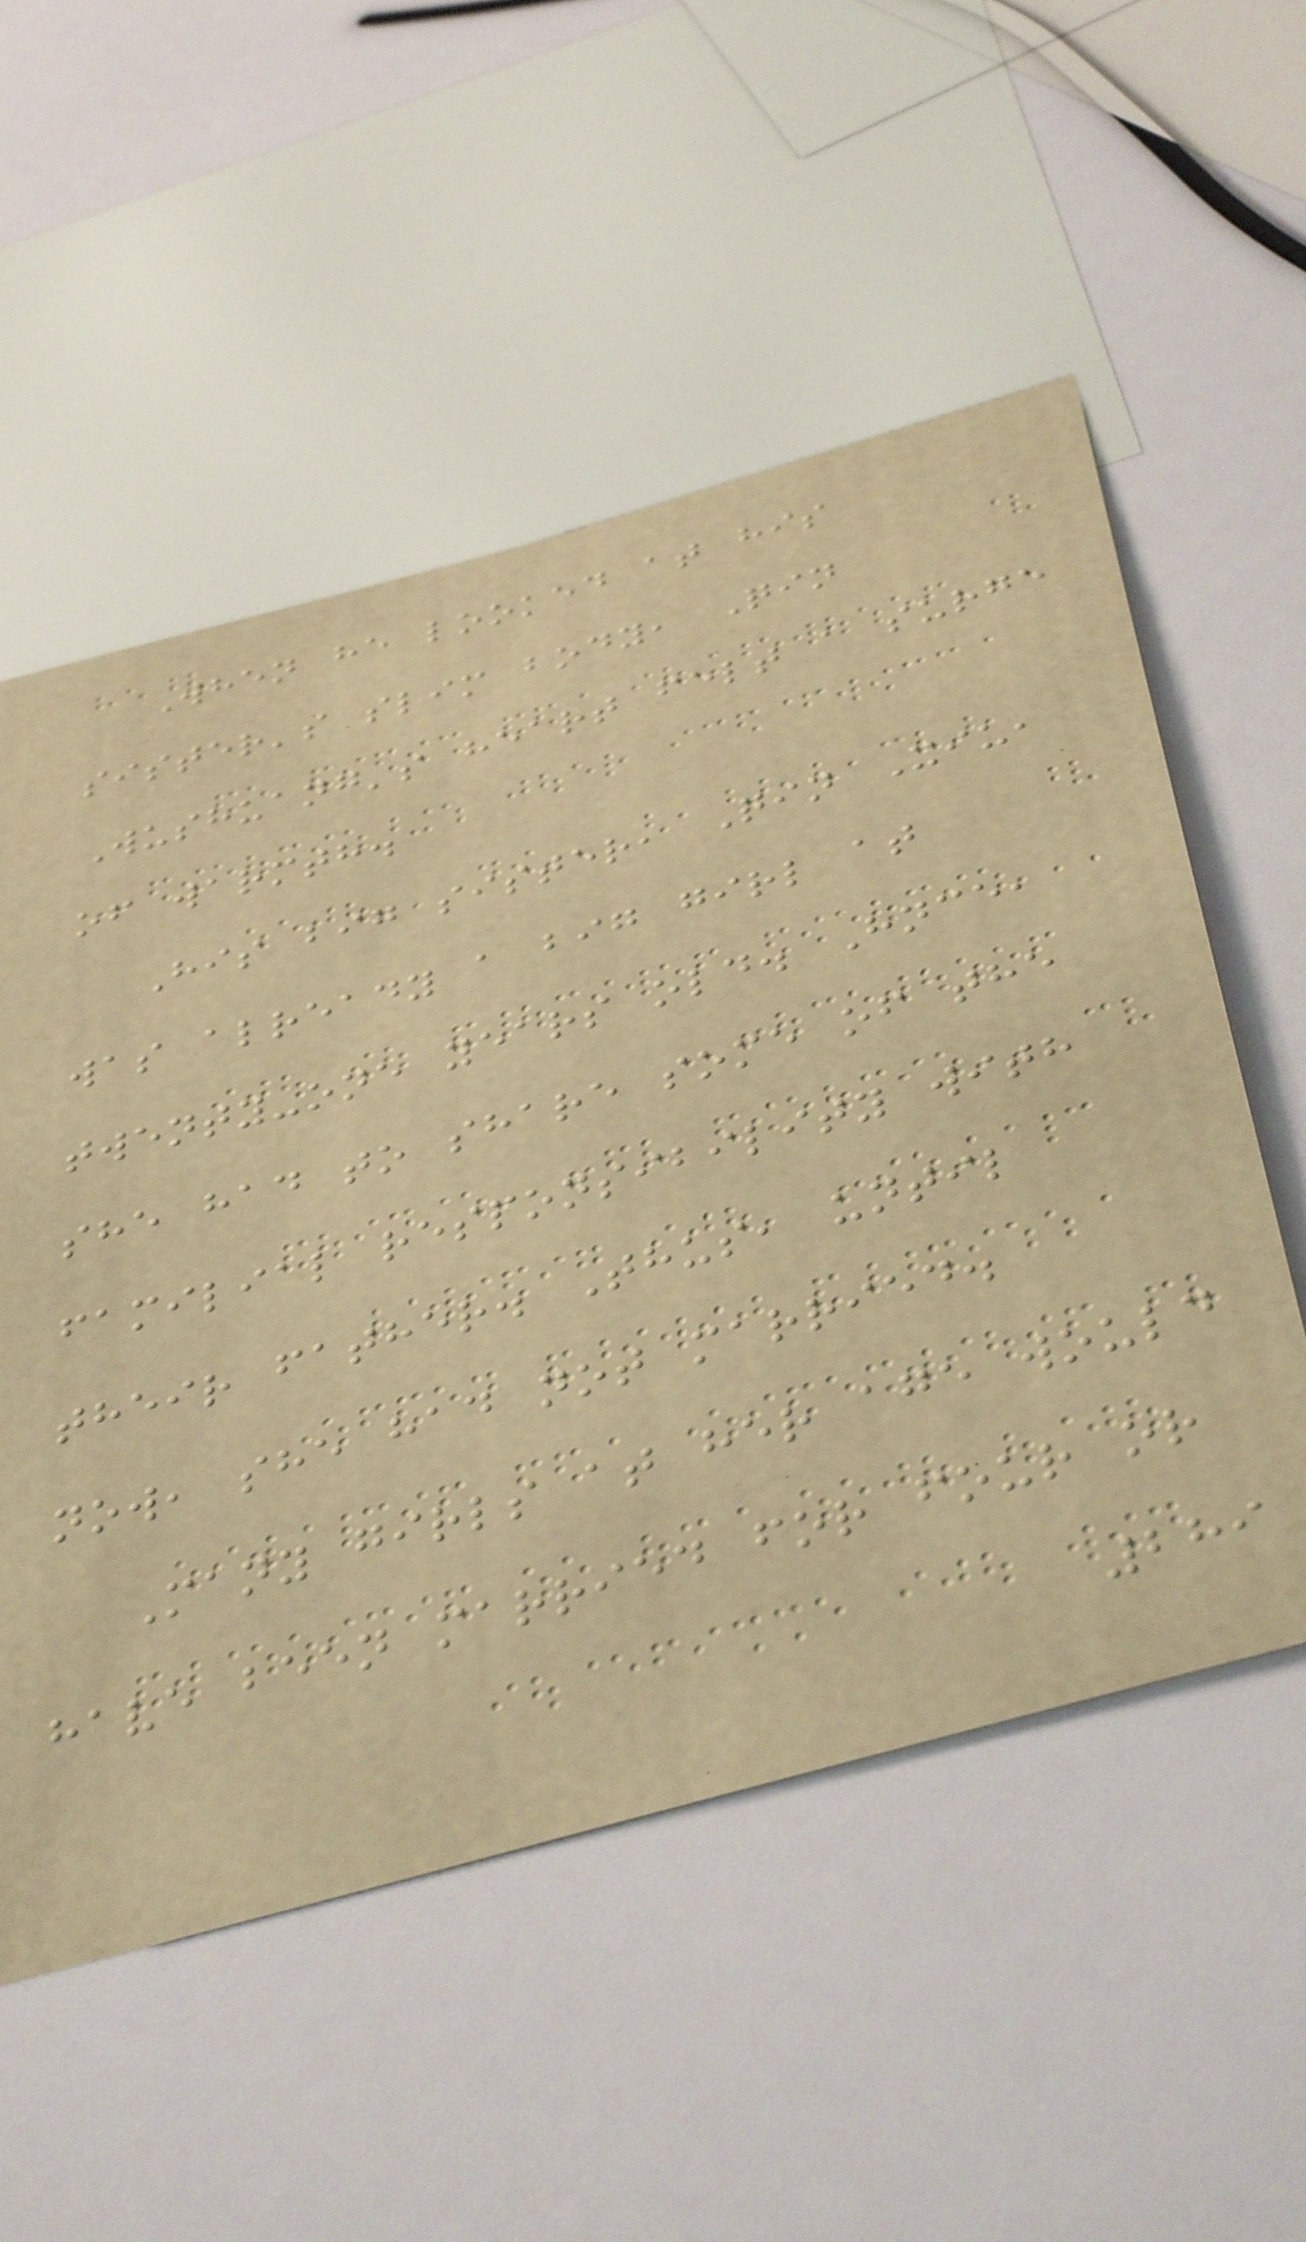When he looked at his
sister's slim body, Qin
Wushuang's heart felt a surge
of warmth.
His big sister, Qin Xiu,
was already a big girl at
twenty-one years old. Hnce,
she had to share some of the
familial responsibility with
their father. Thus, until
now, she had not married.
Many girls at her age would
have been married for four or
289
